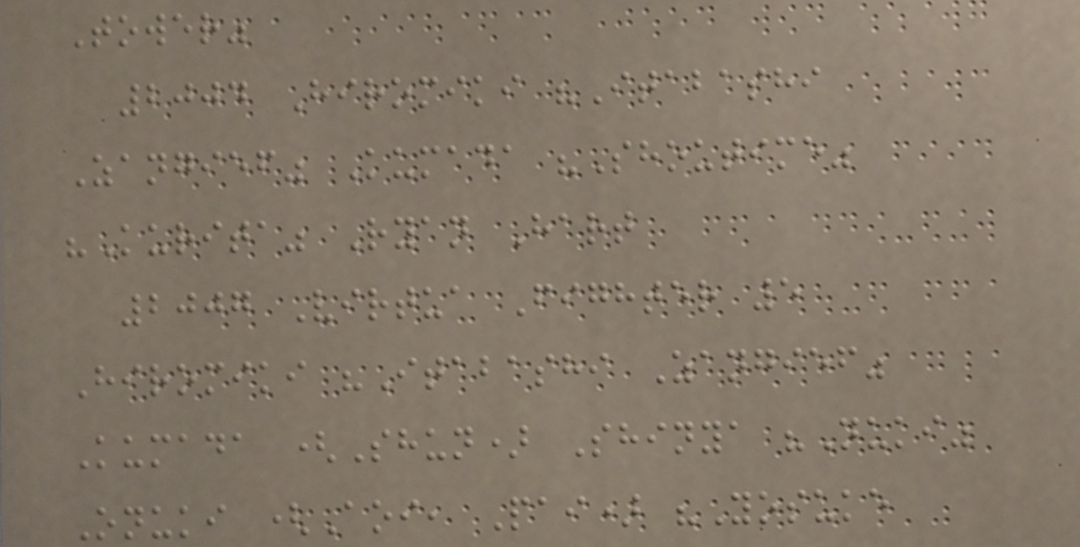Tower"
2004 Hiromiki "Itabashi
Zangief" Kumada "Shoutime"
"Kurita" Ryan Hart
2007 Virtua Fighter 5
Hiromiki "Itabashi Zangief"
Kumada (Shun) Shinya "Nuki"
Onuki (Aoi, Pai) "Yosuke
